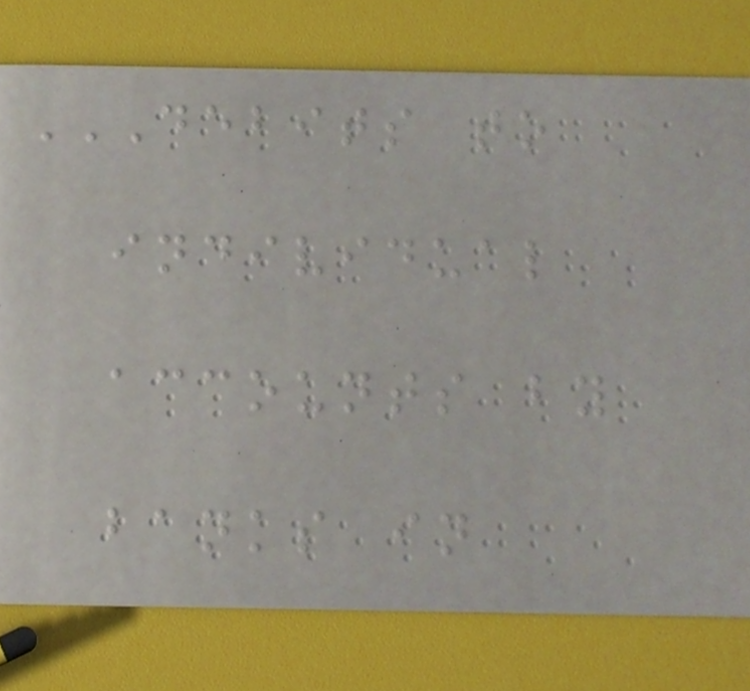DEBITS TO
INDIVIDUAL
ACCOUNTS BY
BANKS IN
